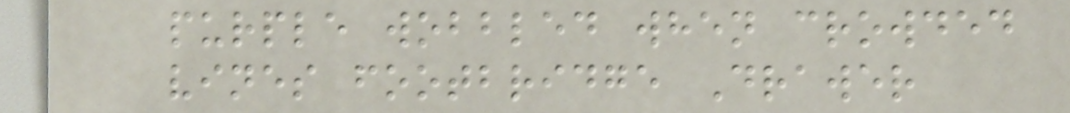purple wobbled when crowded
vines footbridge Drawer
